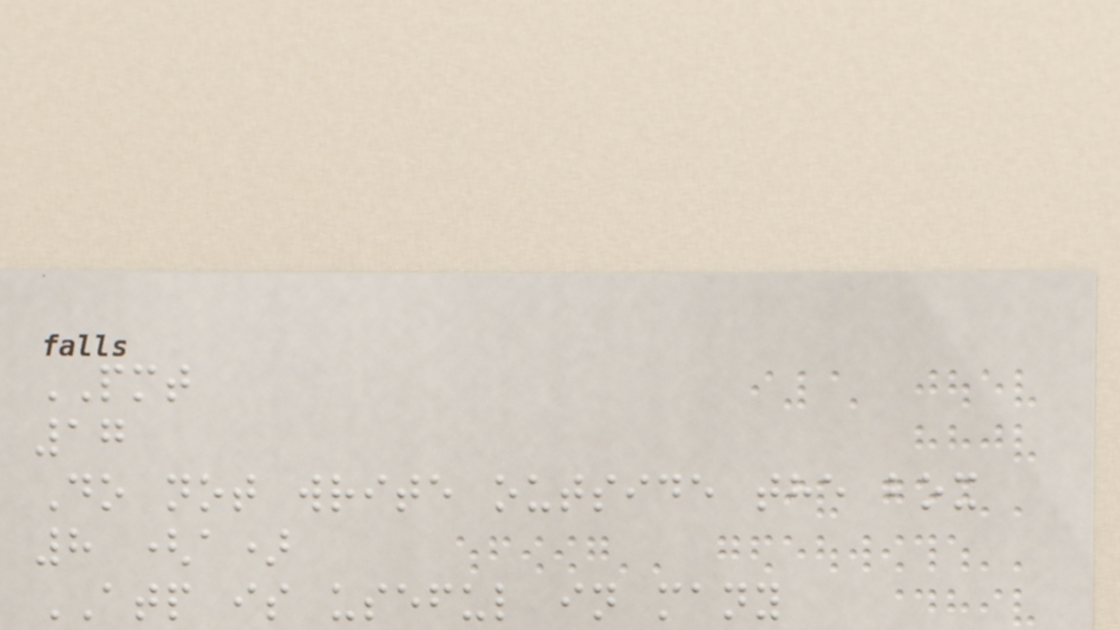PMT
17
Do not write outside the box
8 (a)
ATP is useful in many
